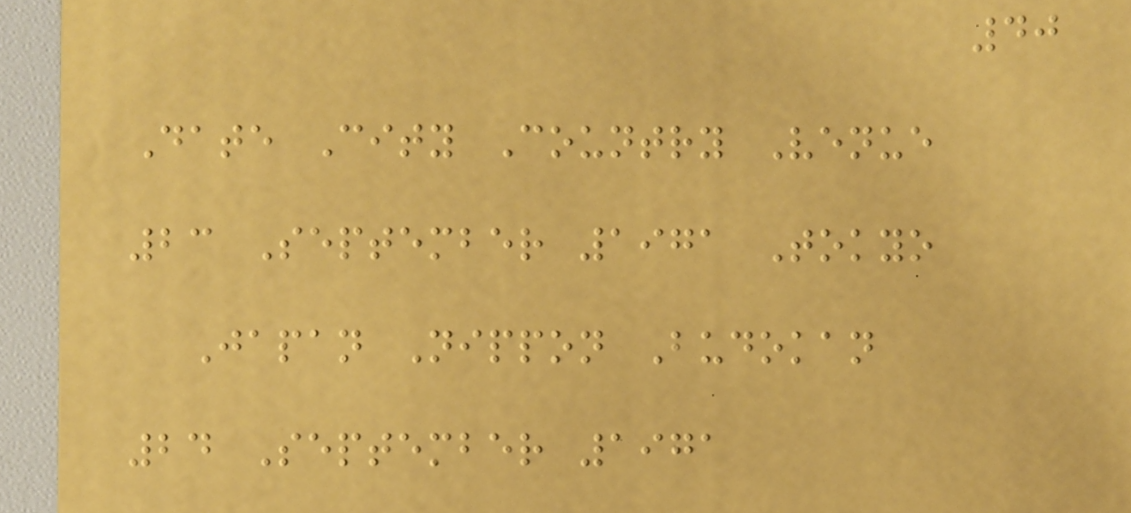40
Date City Country Venue
23 September 1971 Tokyo
Japan Nippon Budokan
24 September 1971
